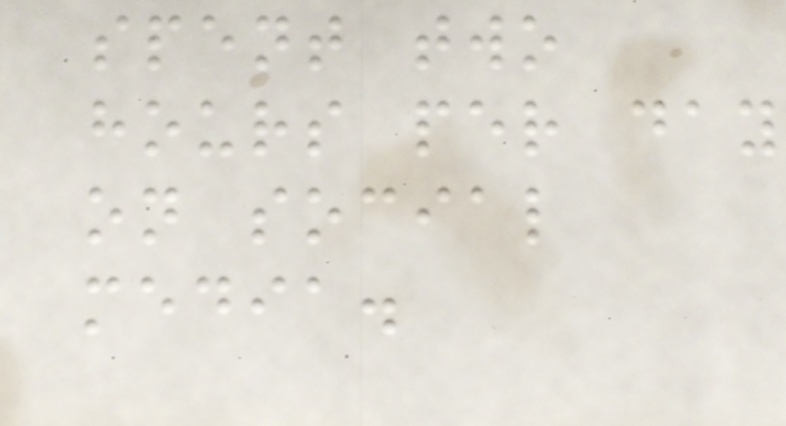spent two
hours per day
on social
media.
